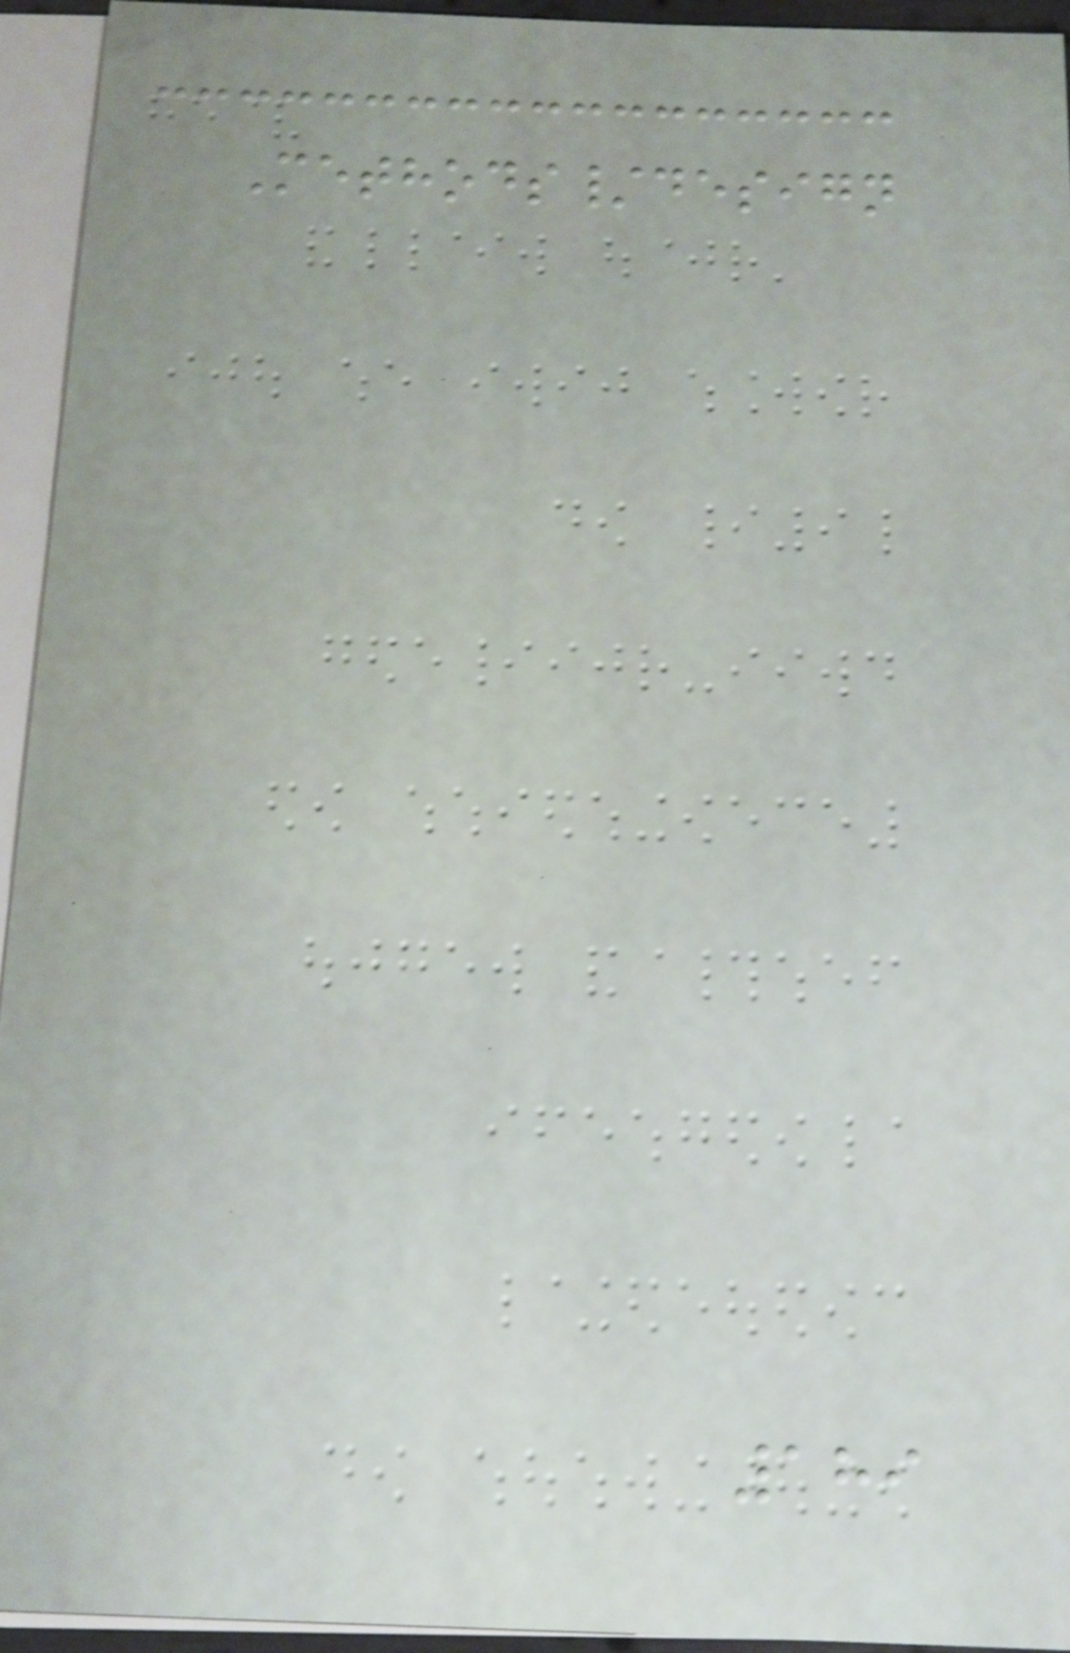Methods/design
189
